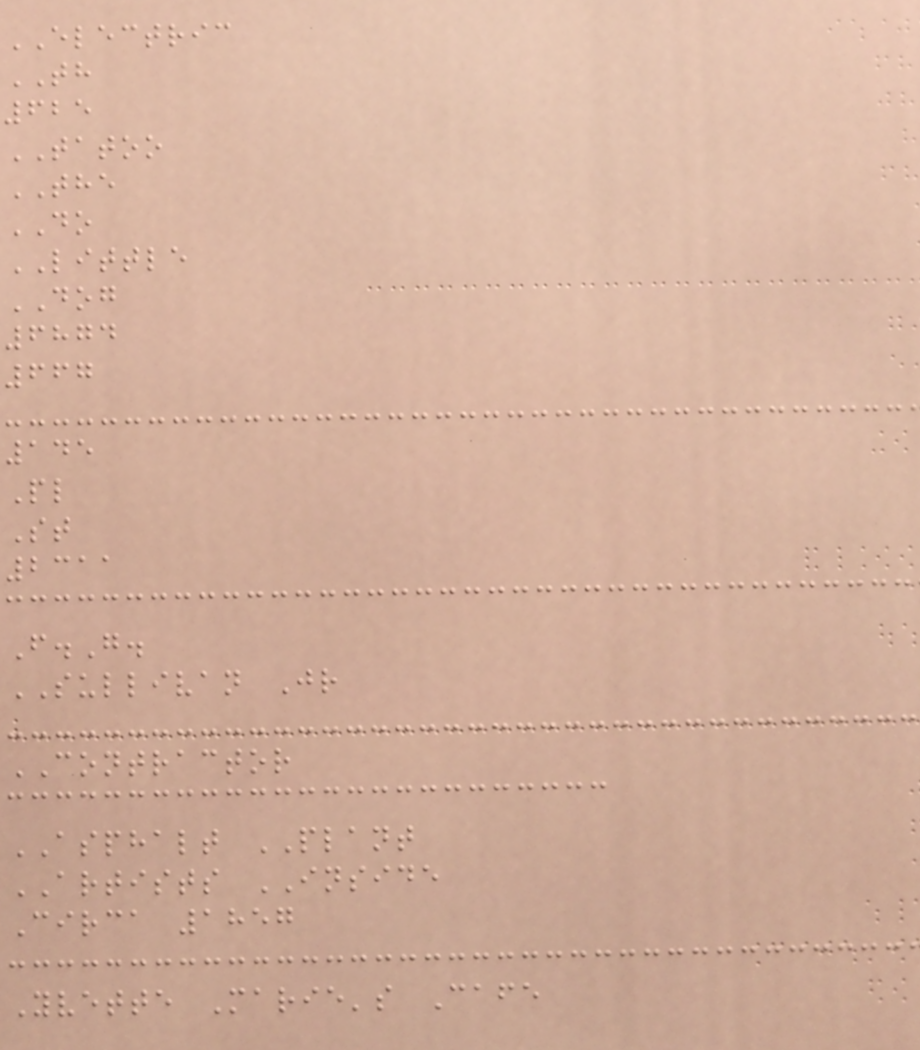ELECTRIC
TH
625
TATOO
THE
DO
LITTLE
DOG
6874
667
145
Pl
St
2311
F.G.
SULLIVAN Jr
CONTRACTOR
ASPHALT PLANT
ARTISTS INSIDE
Circa 1857
Yvette Marie's Cafe
